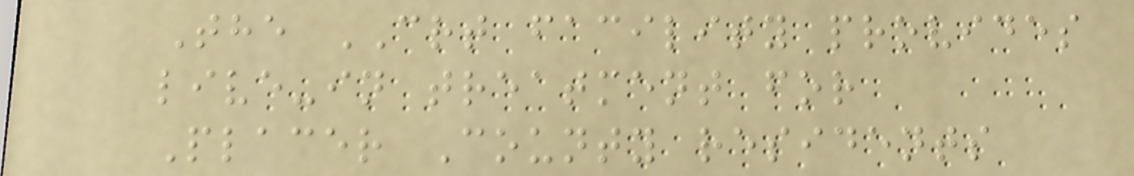The CRT facility provides
live-in treatment for
Placer County residents
